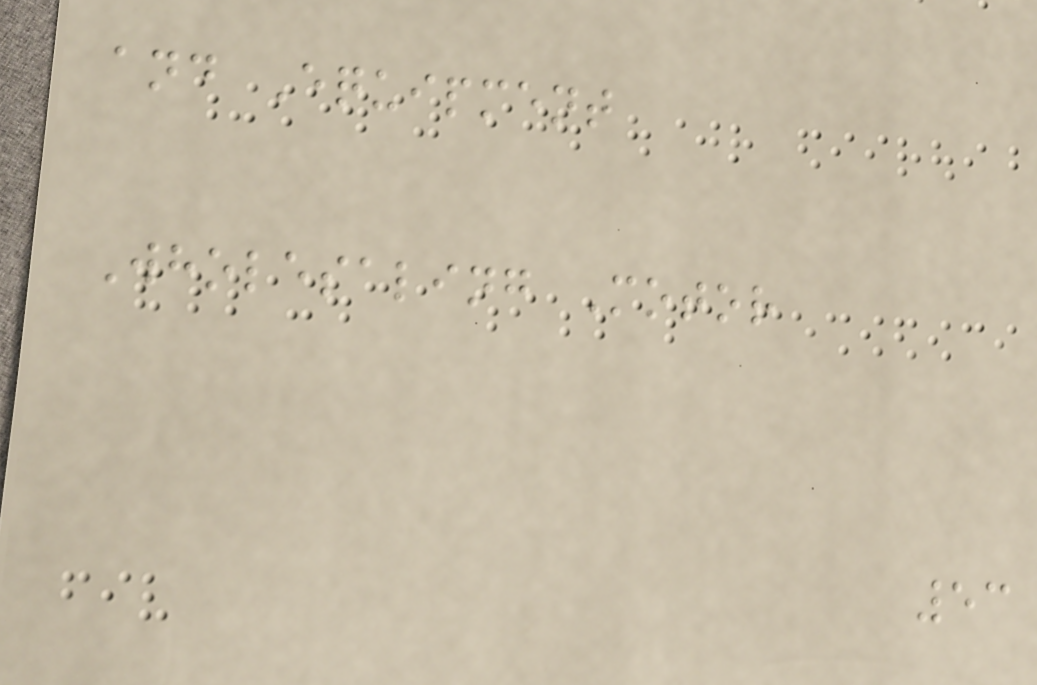and Equipment
Wholesaling Motor
53
